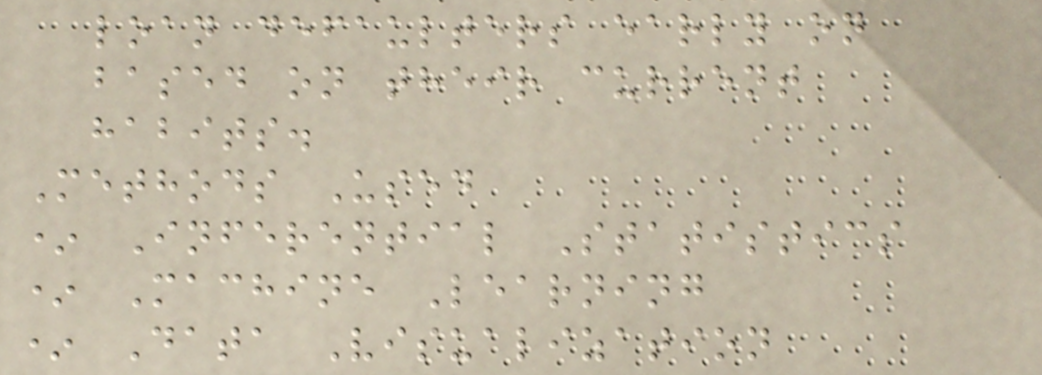loan defaulters early on
based on their current
habits.
Methods Used
* Inferential Statistics
* Machine Learning
* Data Visualization
